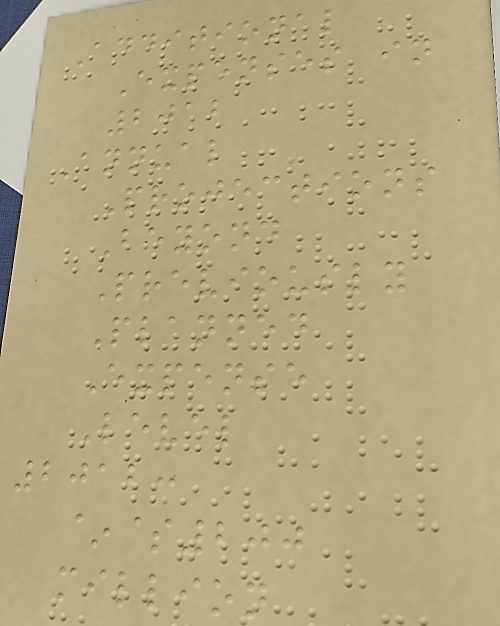Additional
Expenses in
2012
Annual
Projections
Beyond
Previously
Planned
Expense
Level
2012:
~$200
million
